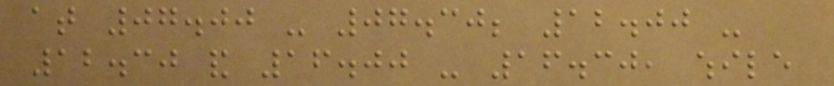at 07.00 - 07.30; 12.00 -
12.30 and 16.00 - 16.30, while
